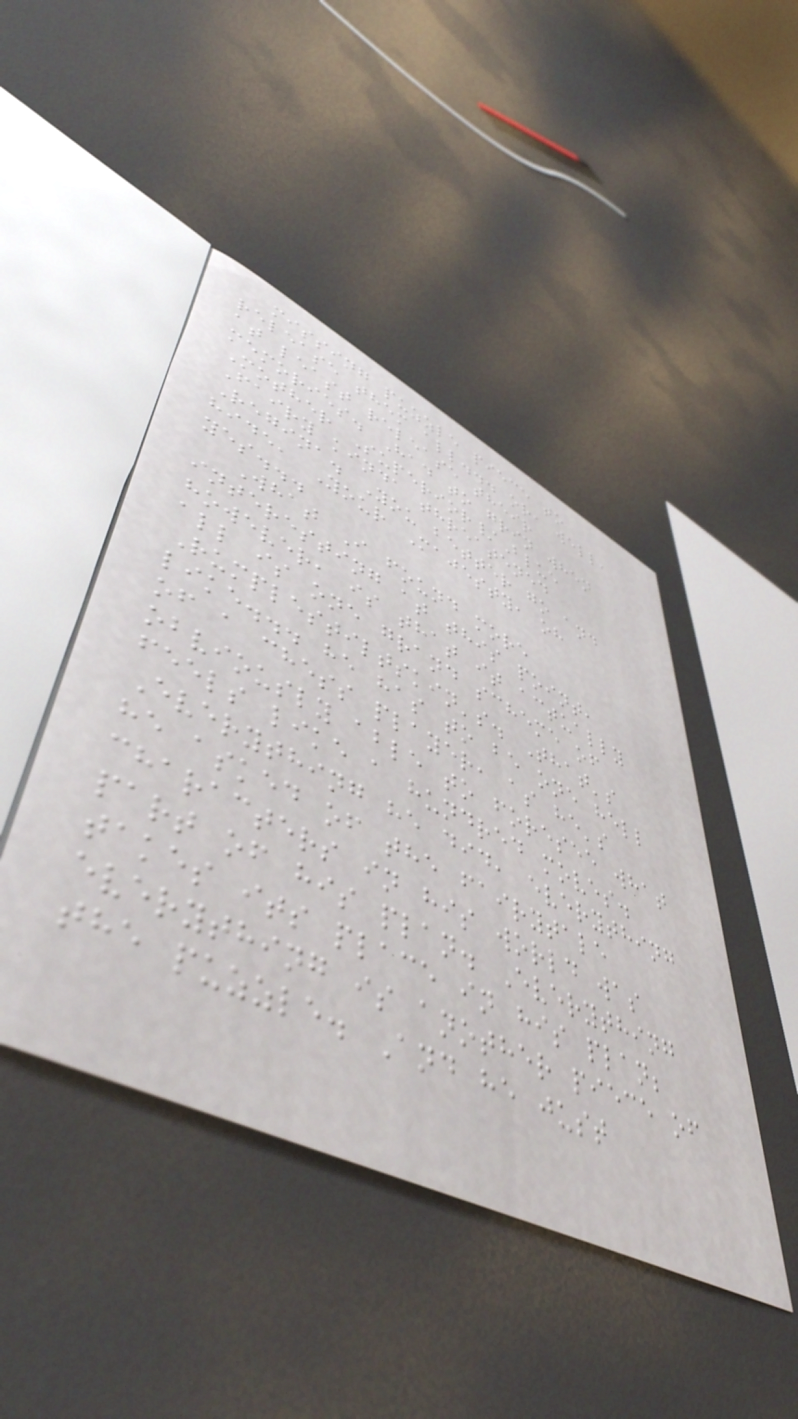missing puzzle piece to
release them all... or, well,
at least release their
memories. Had to grin when
Mother Superior/Blue
Fairy kinda threatened
Regina. You better go and
hide, Your Majesty, oh
yes...
What I found more
interesting at this point,
however, is that it actually
all is one grand scheme of
Rumplestiltskin's. That's
like... he has to be one hell
of a chess player, as he's
obviously able to foresee what
feels like a hundred moves.
Everything he did, everything
he asked of the fairytale
characters in his world was
part of his plan. Everything
takes its place in his plan;
everything is another piece of
the puzzle. And he just
